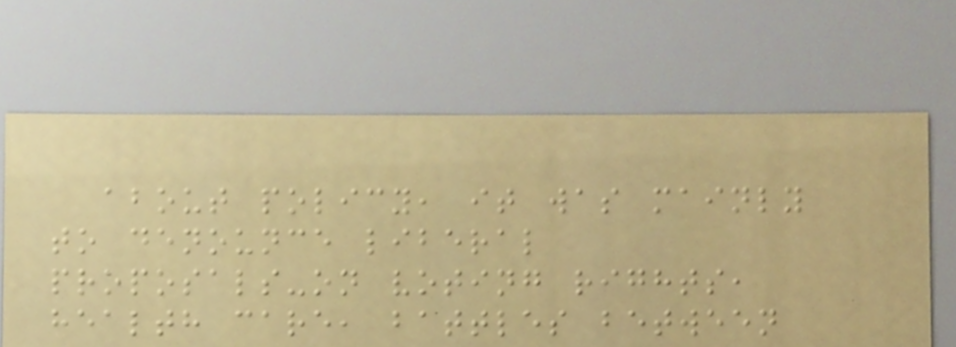about policy, it was mainly
to denounce liberal
proposals-on voting rights,
health care, battles between
